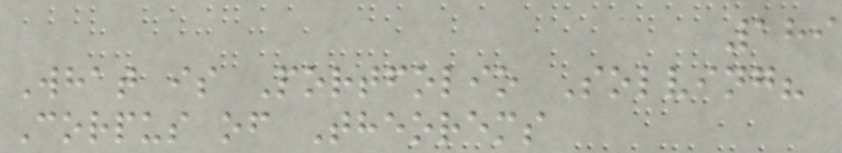189
What is Portfolio Solving?
Corpus of Theorems
